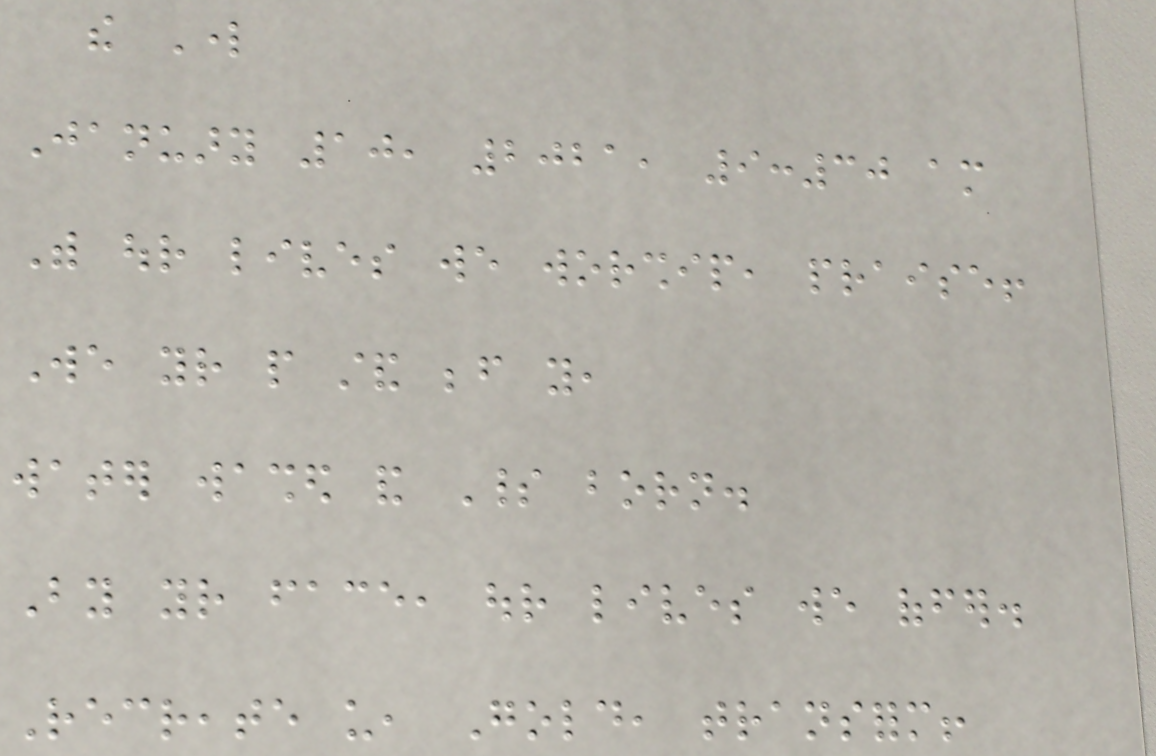the Lord
January 10, 2021, 9:30 am
With our lives we worship, praise!
We your people stand before you,
water washed and Spirit born.
By your face, our lives we offer.
Recreate us, Gold, transform!
